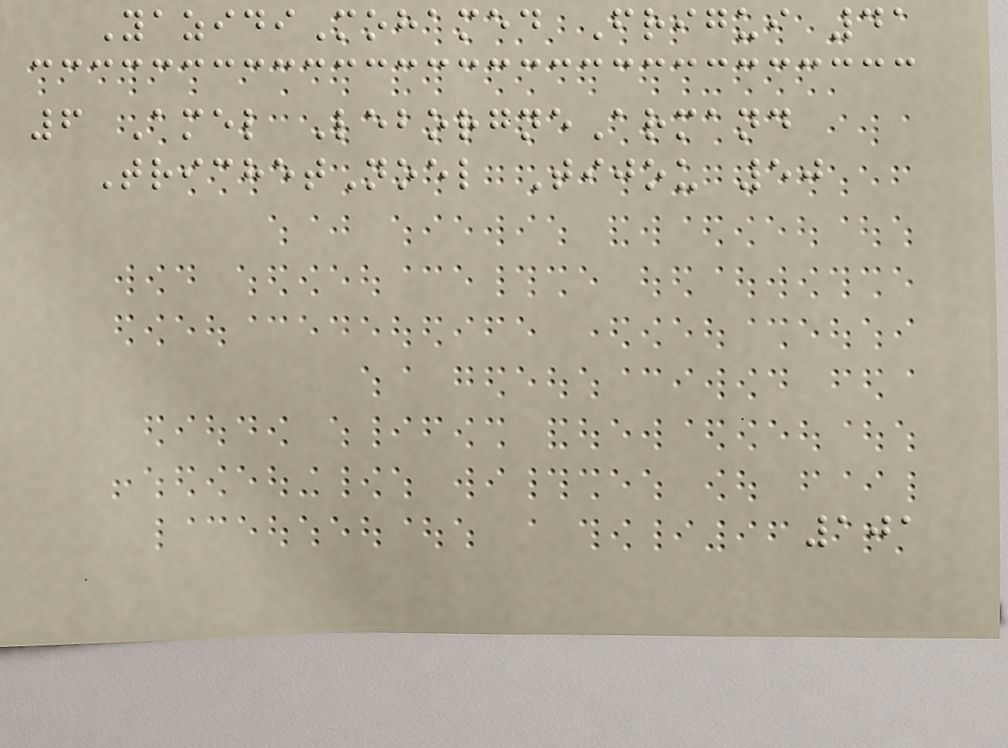YazidiMohamed Frigui 41
6 Amel LeborgneArmand
TrichetNoel Tijou 50
101
